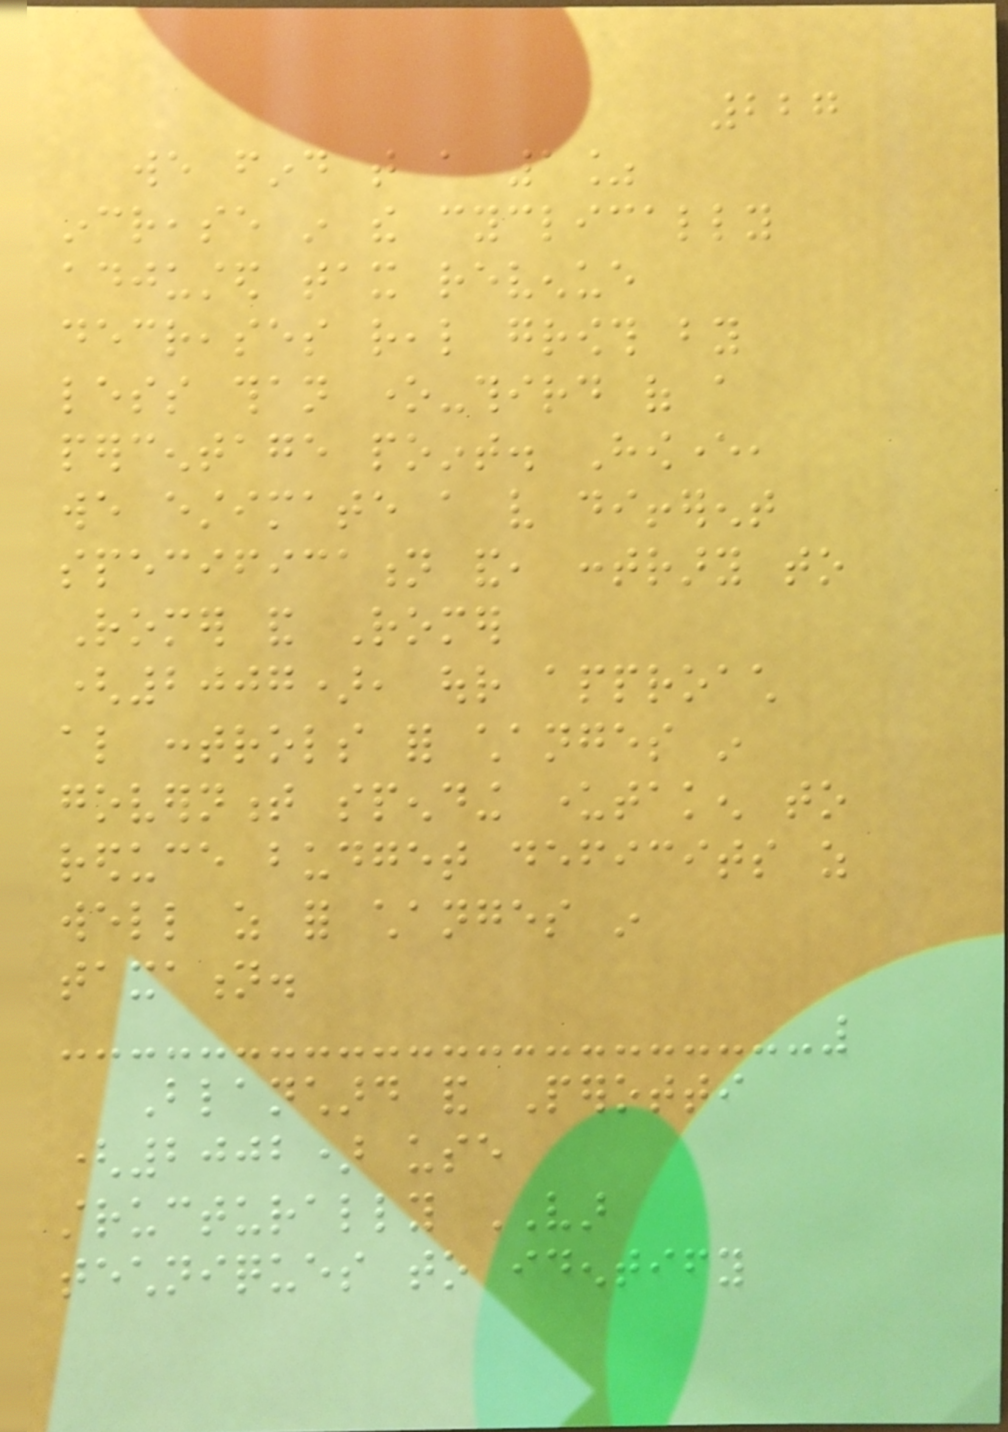227
we find that a 1%
increase in the cyclically
adjusted tax revenue
decreases real growth by
less than one-third of a
percentage point. However,
we estimate a very different
specification and, contrary to
Romer and Romer
(2007), our approach
also controls for changes in
government spending undertaken to
reduce budget deficits as
well as for changes in
taxation.
Blanchard and Perotti
(2002) use
structurally VAR
techniques to identify
